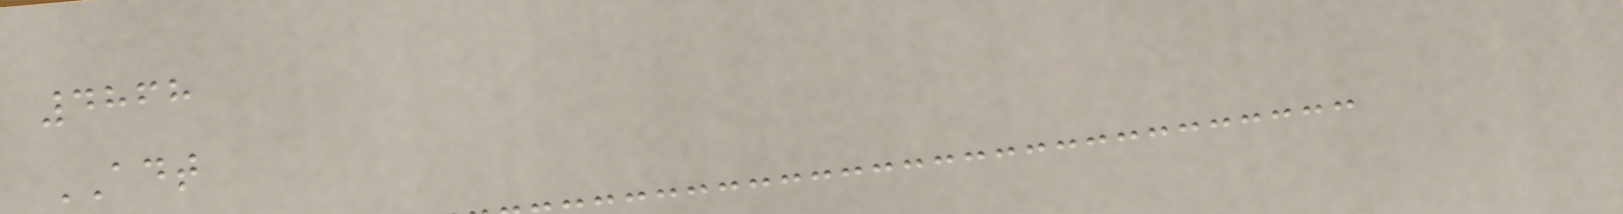4868
ADT
